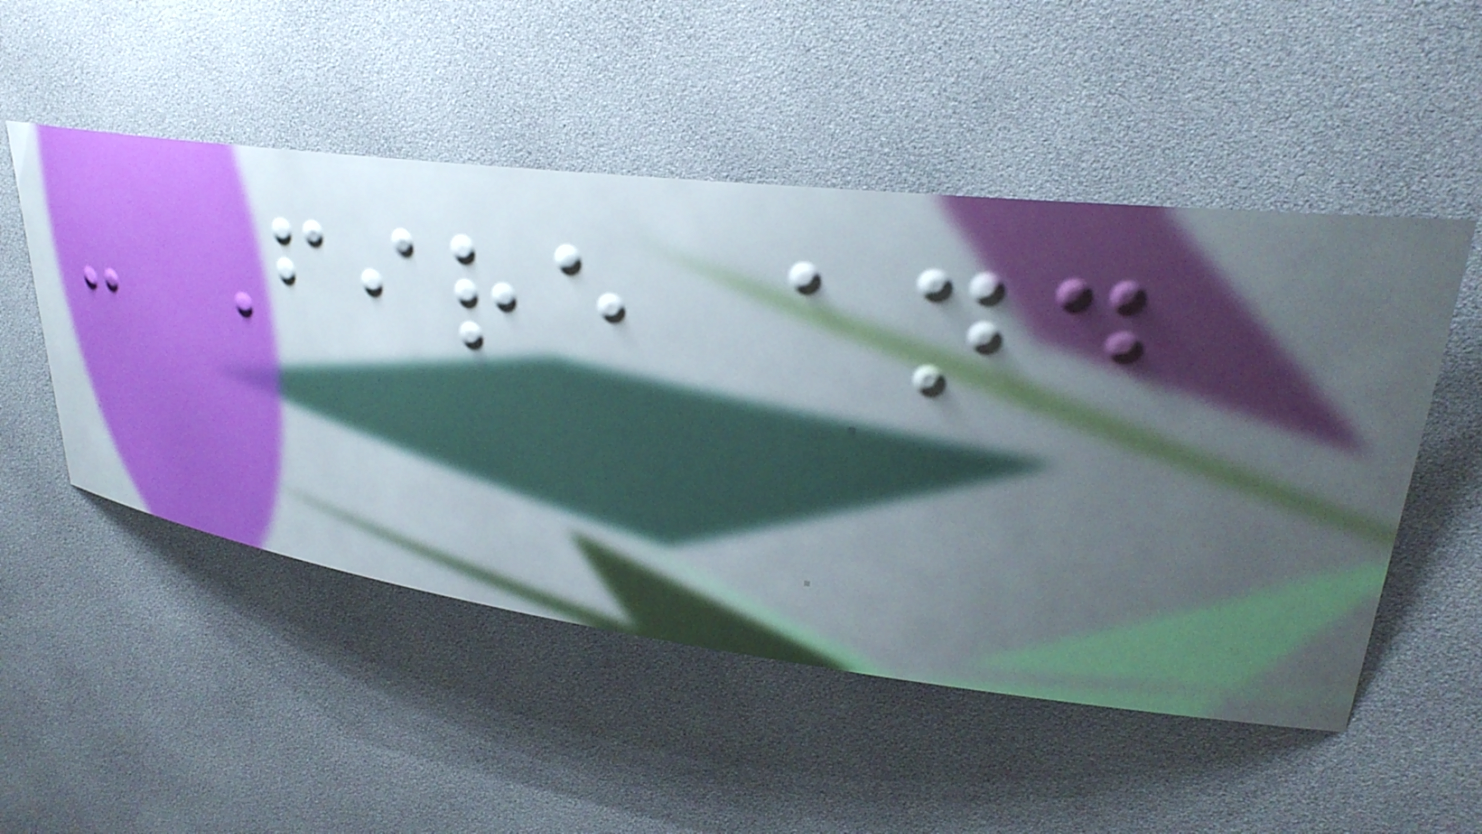- Fire and
